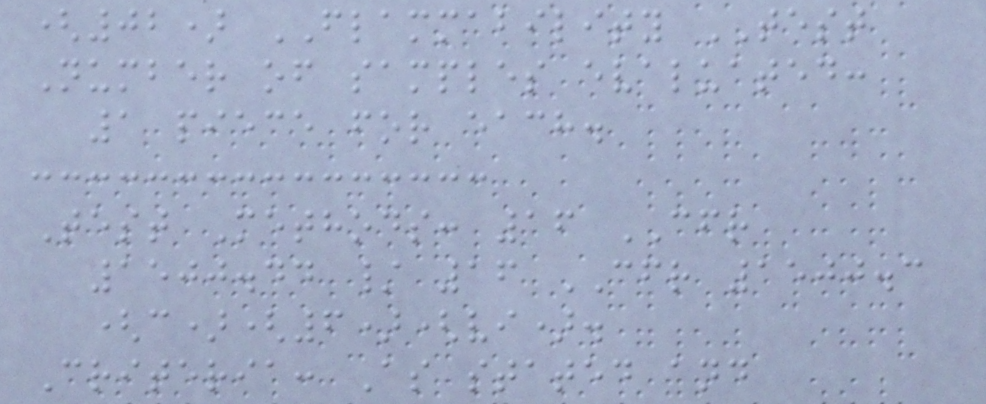(02) FLAMMABILITY TEST
Number of samples evaluated:
1 piece for each.
Test Methods: 16 CFR
1500.44 / 16 CFR 1500.3
(c)(6)(vi).
Criteria: As stated and
